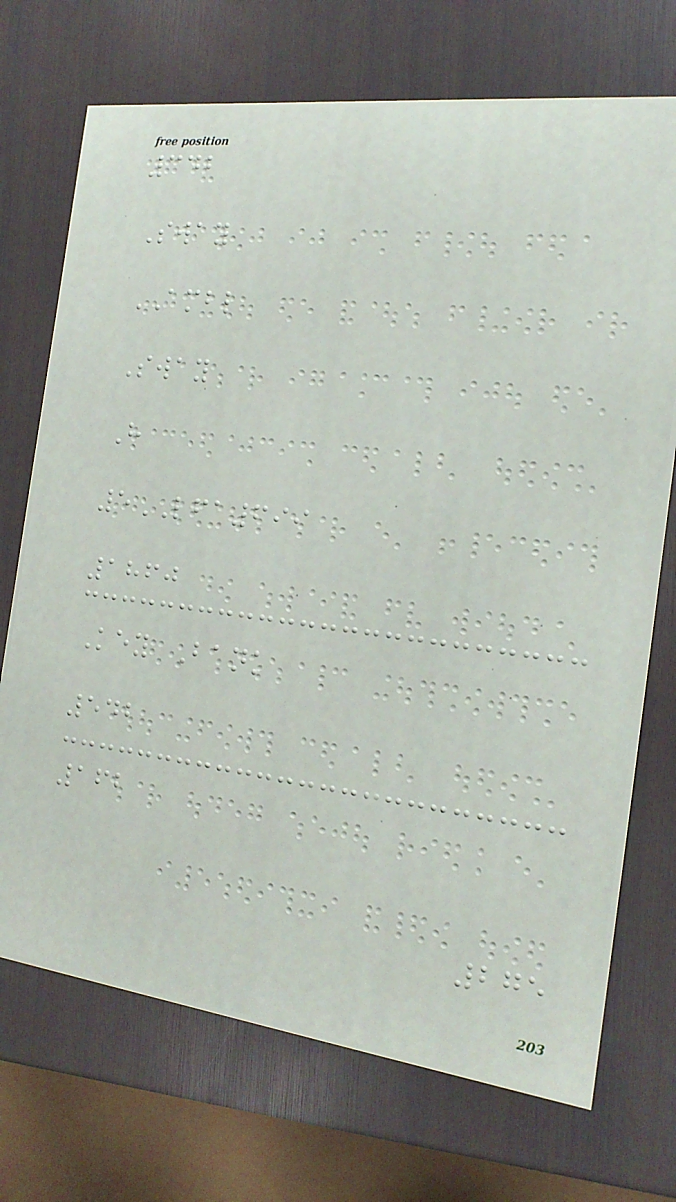342
Sway
AMBL
Sway
H
5LFA699
1860
Key Bank
542
162
275
